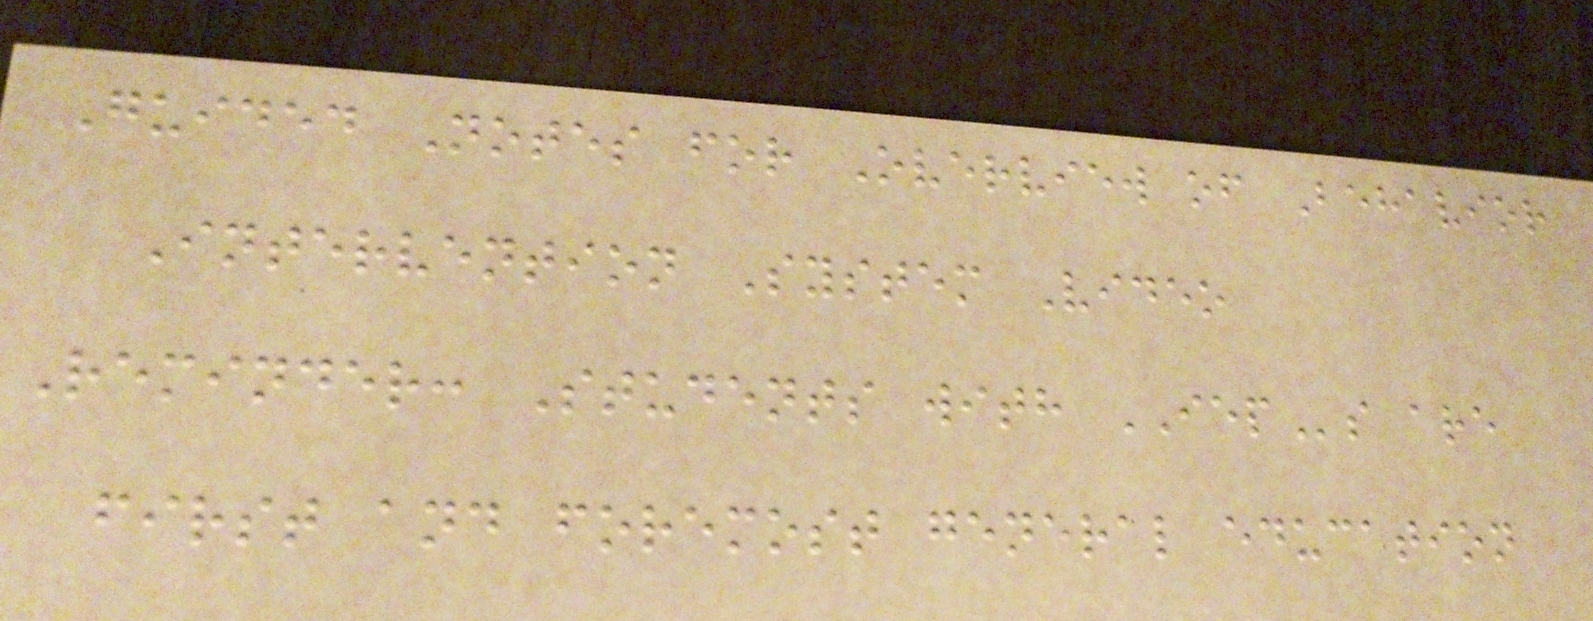Guided Notes for Overview of Behavior
Intervention System Video
Reminder: Students with IEPs are
first and foremost general education
